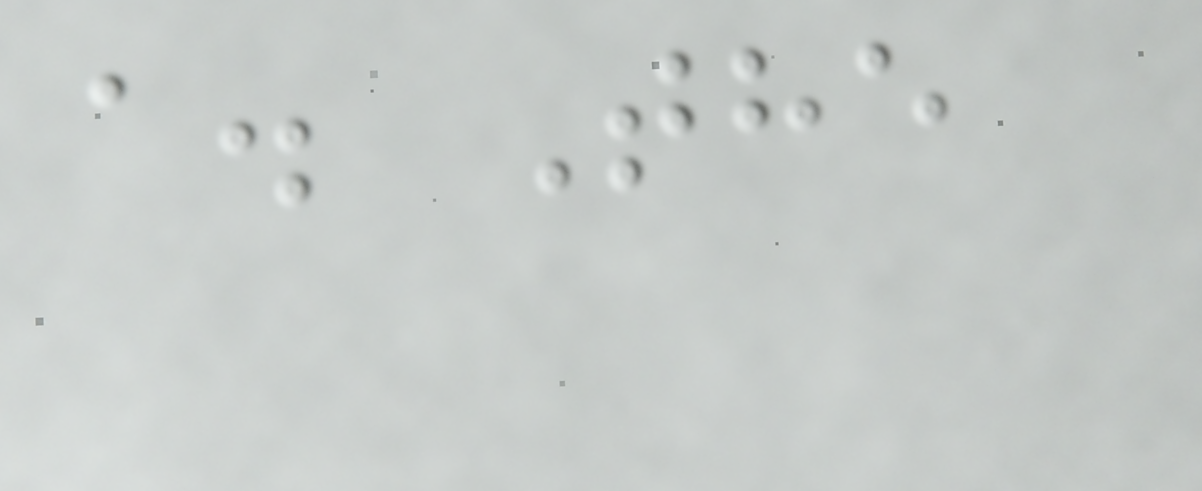a. The
